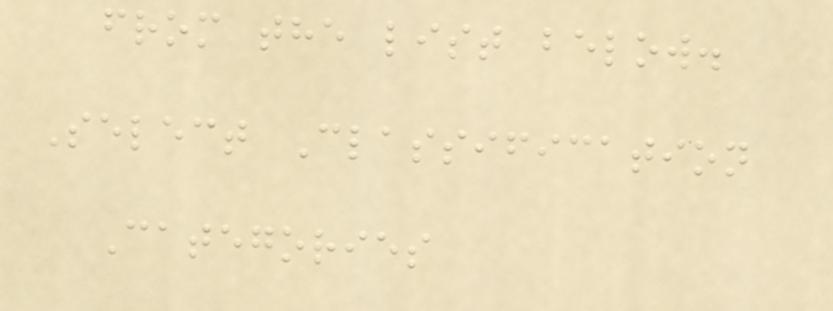from the list below.
Select Classification
Categories
